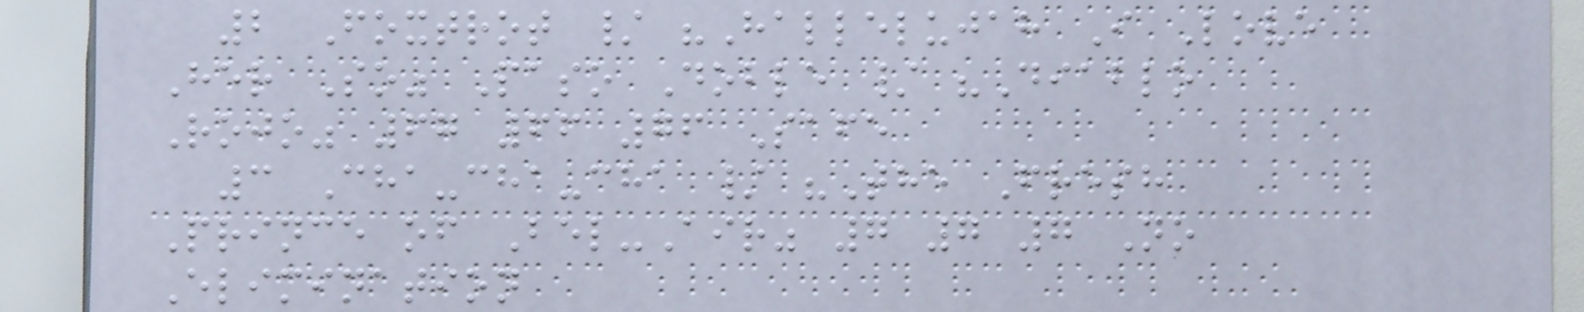2 Foxtrot / "Hallelujah I Love
Her So" Paso Doble / "Diablo
Rojo" 67 66 76 Safe
3 Cha-cha-cha / "The Fresh
Prince of Bel-Air" 7 7 7 No
Elimination
